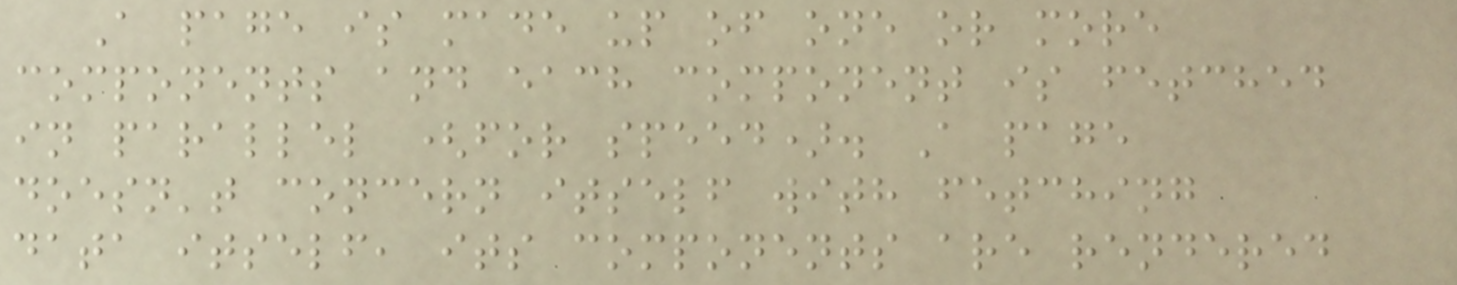A page is made up of one or more
components and each component is fetched
in parallel (for speed). A page
doesn't concern itself with fetching
data itself, its components are rendered
